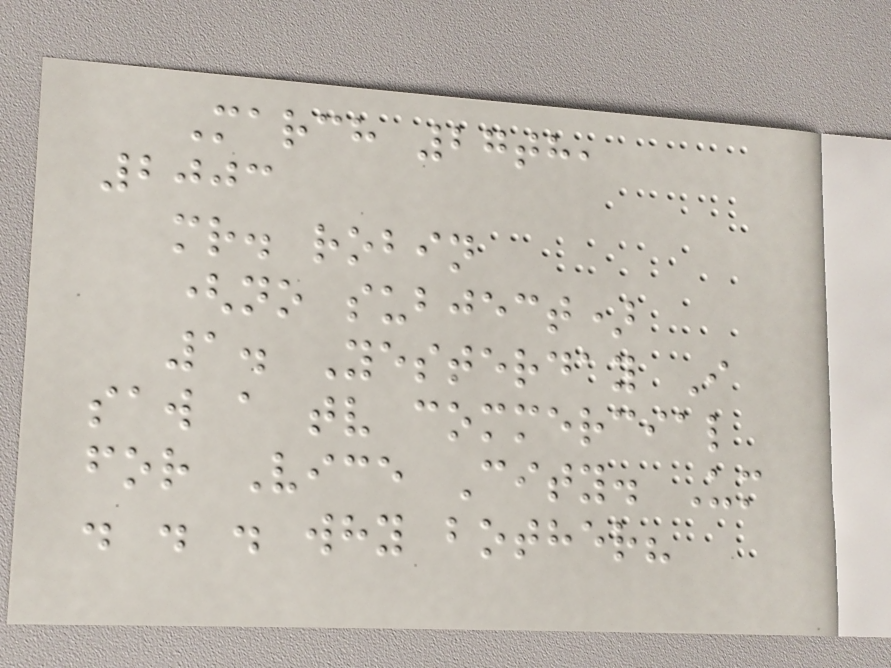March 27th,
2003
mr. robin
(no subject)
1. Yesterday I
saw a tv commercial
for Vice City. Um
. . . why bother?
